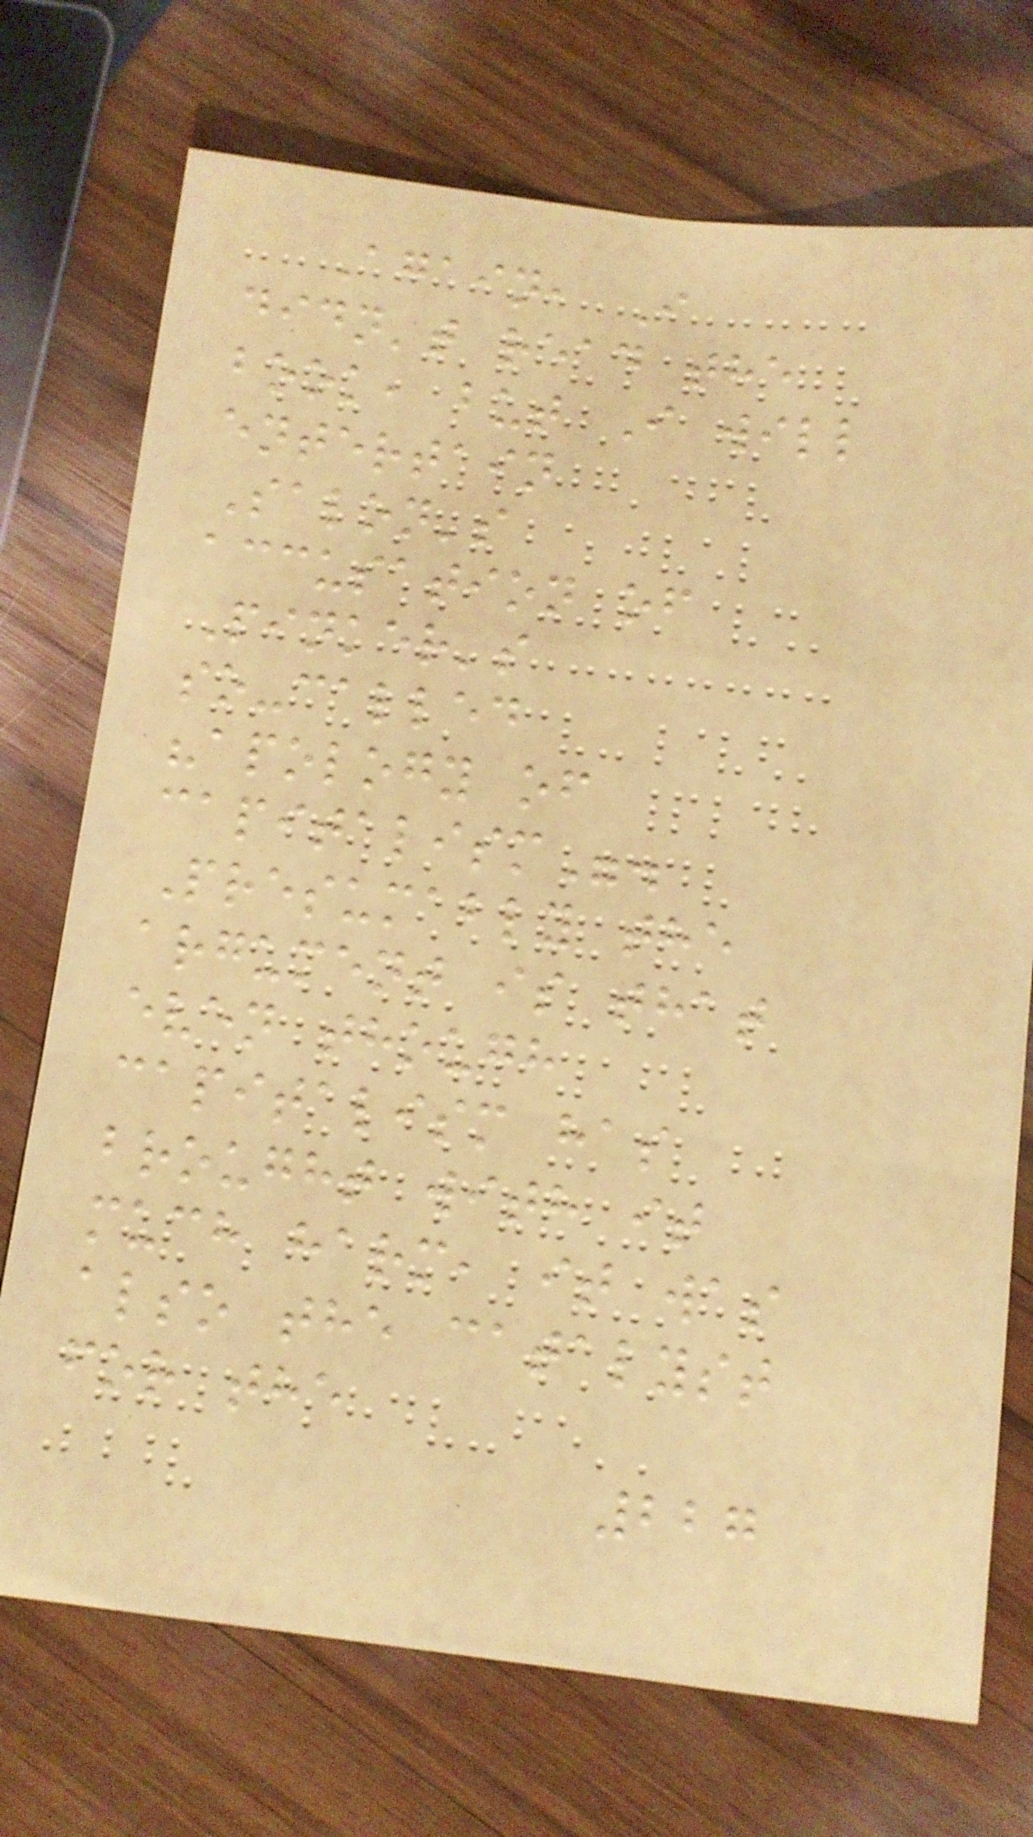Again, I
didn't read the
book, but I will
entertain
Salon's
accusation of
Pinker's
so-called
"apology of
capitalism".
Presumably the
argument is that
even though
capitalism has
brought with it
much harm, it was
also the catalyst
for the
227
